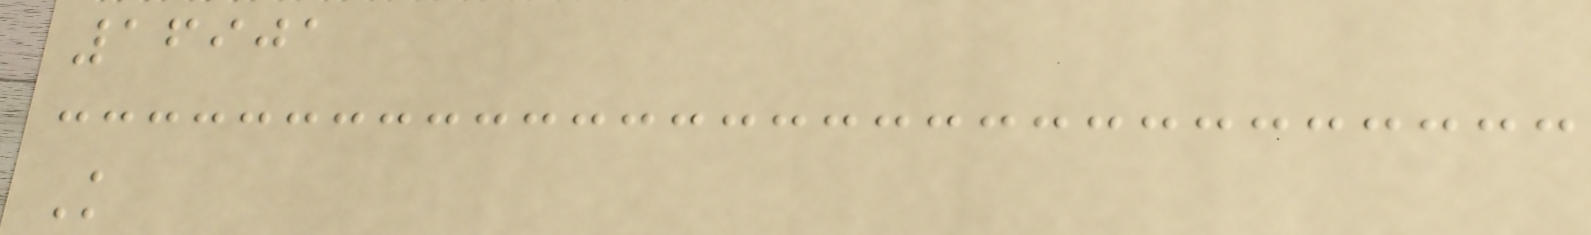16901
K
